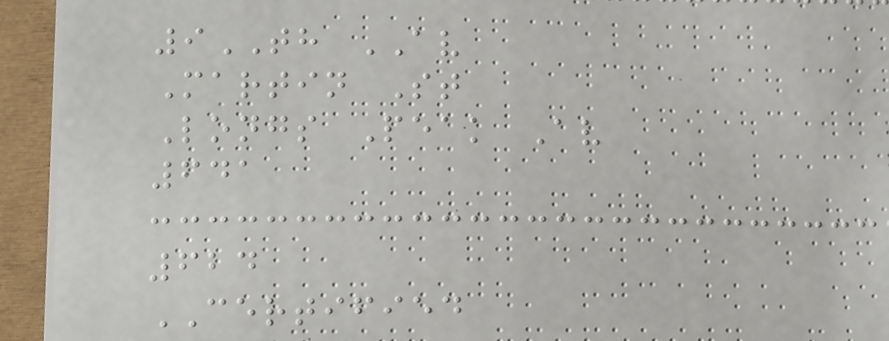9TH AV
Martin St
Longs Peak Av
641
624
CERTIFIED
